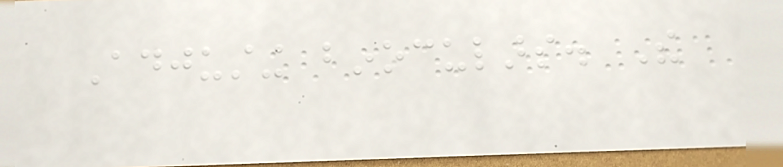Adjusting binoculars. The
